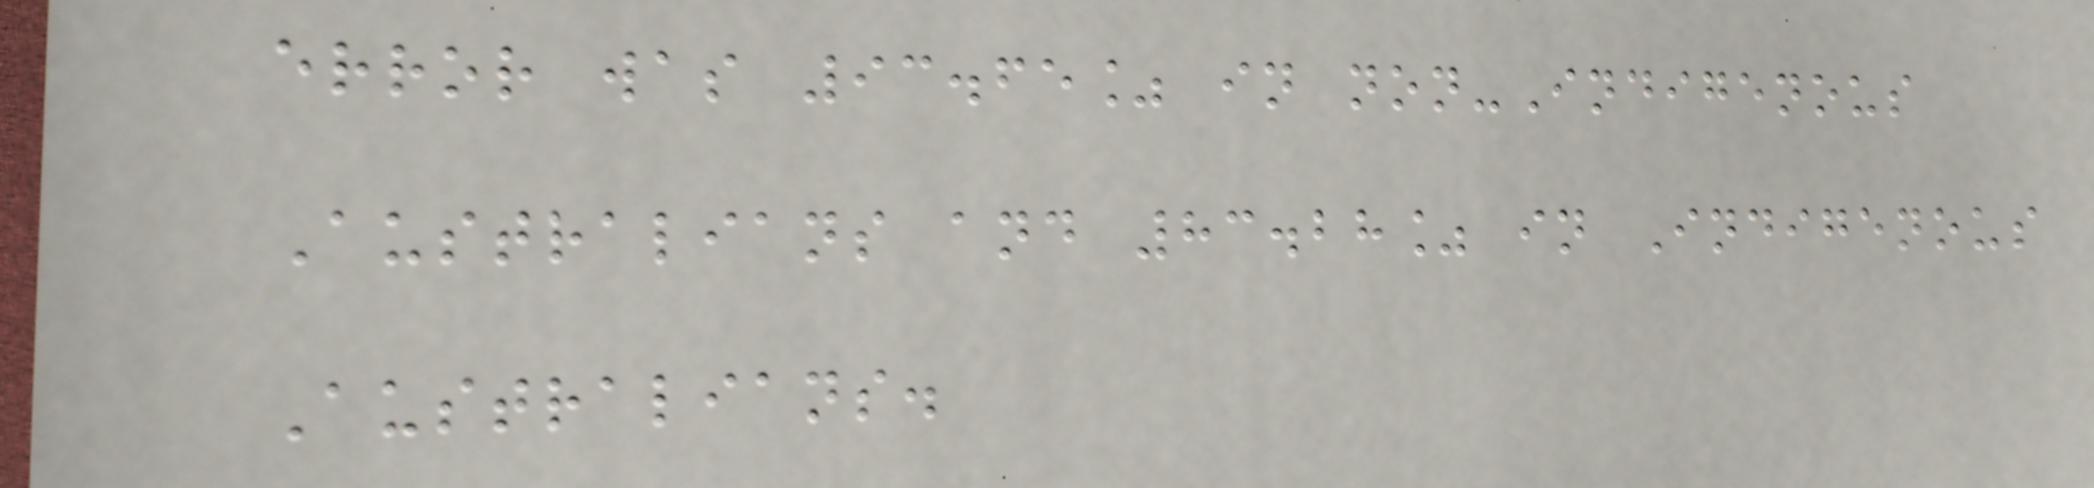error was 93.65% in non-Indigenous
Australians and 83.28% in Indigenous
Australians.
